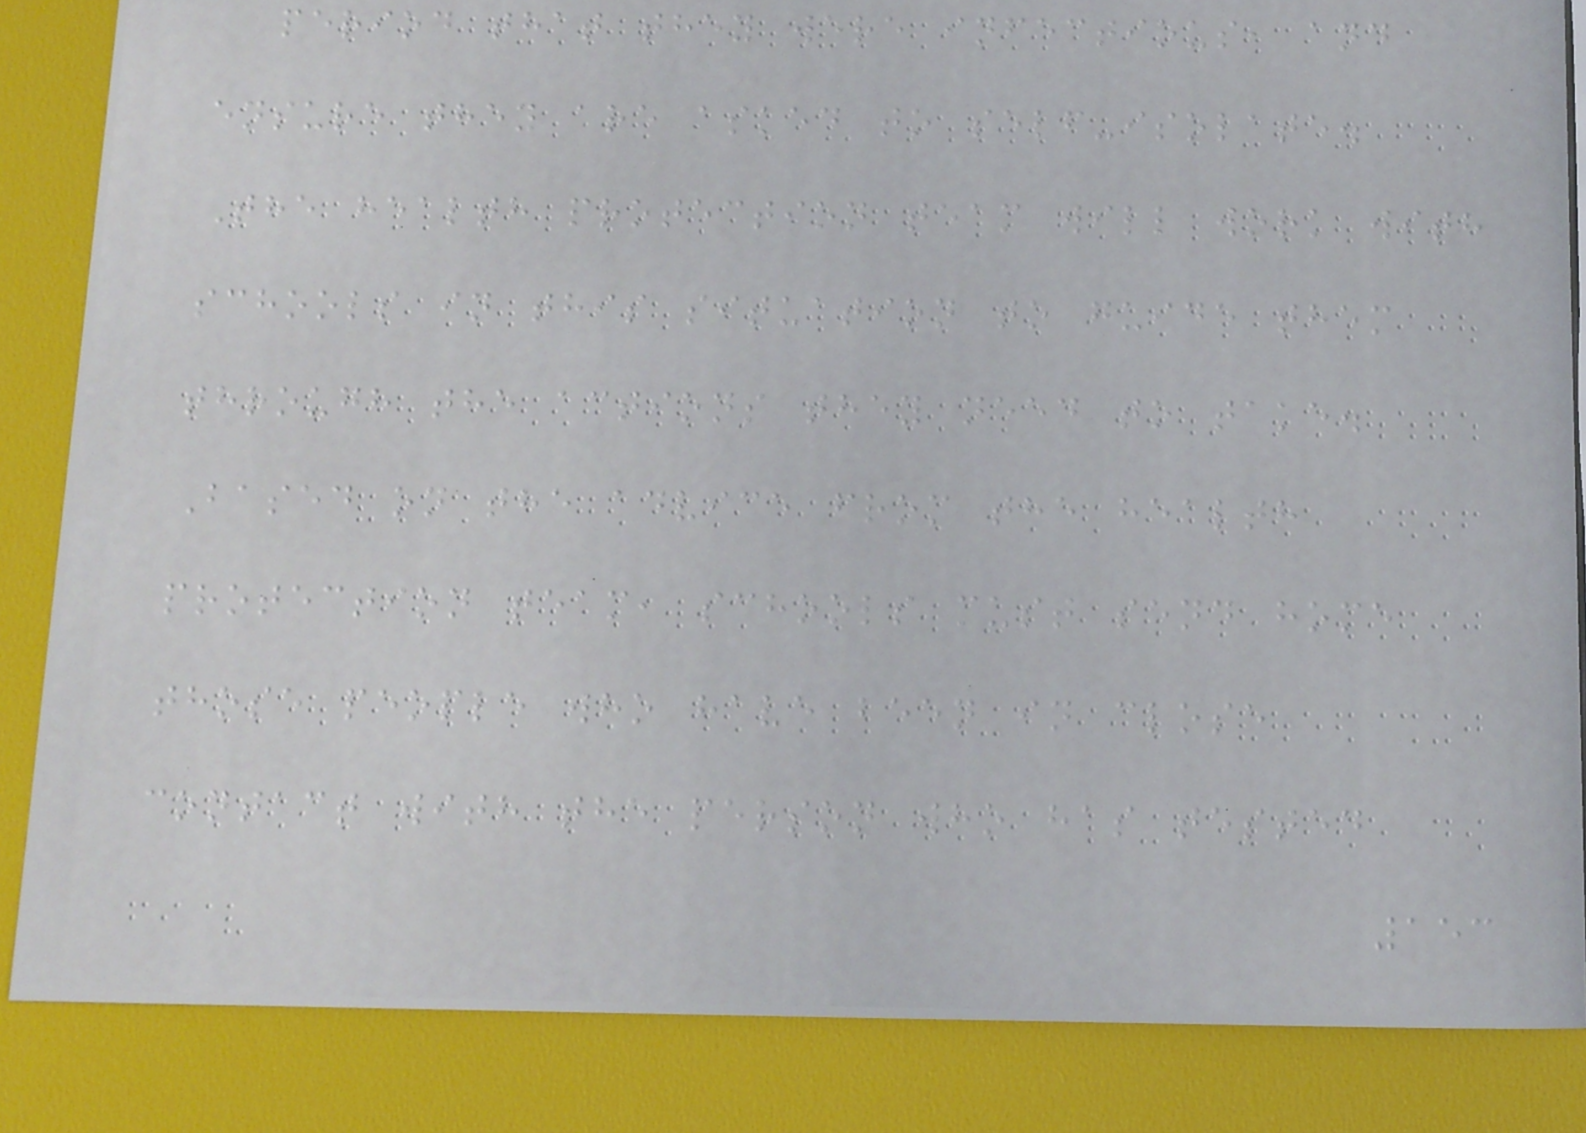period that they were infectious, and
ensure they are asked to self-isolate.
The health protection team will work with
schools in this situation to guide them
through the actions they need to take.
Based on the advice from the health
protection team, schools must send home
those people who have been in close
contact with the person who has tested
153
